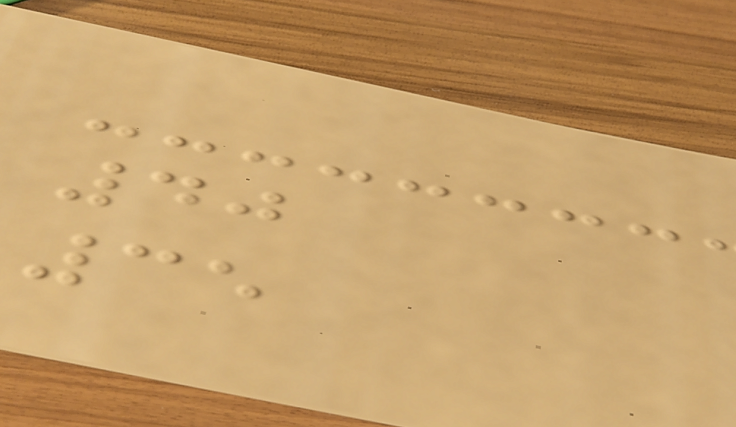40
35
